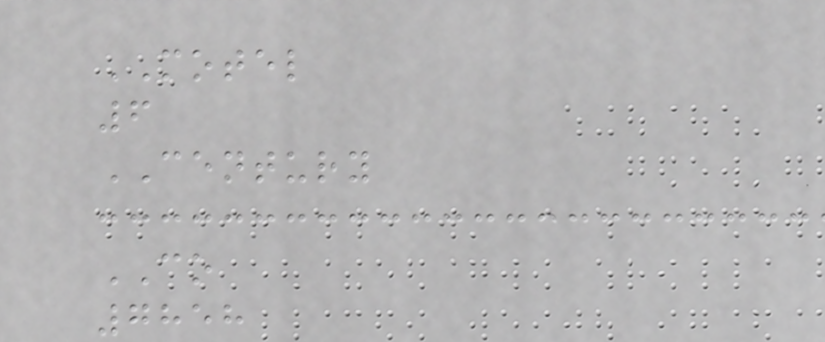MOTEL
6
CENTURY
CO
7858
